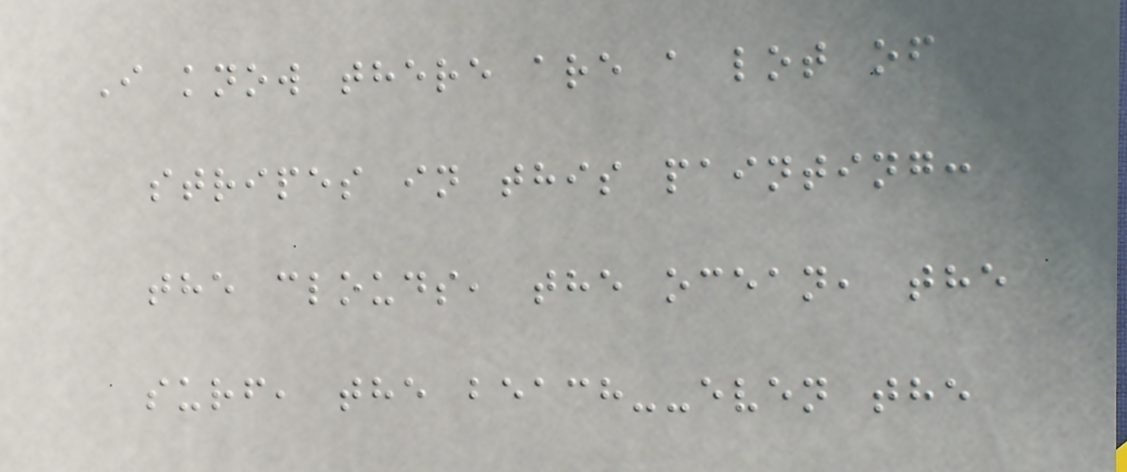I know there are a lot of
stripes in this painting:
the clouds, the ocean, the
surf, the beach--even the
